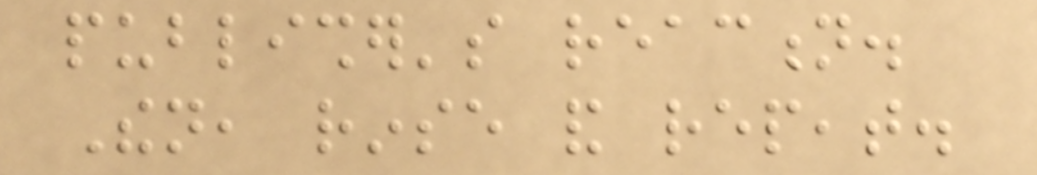publisher's reaction.
Then, rinse and repeat.
